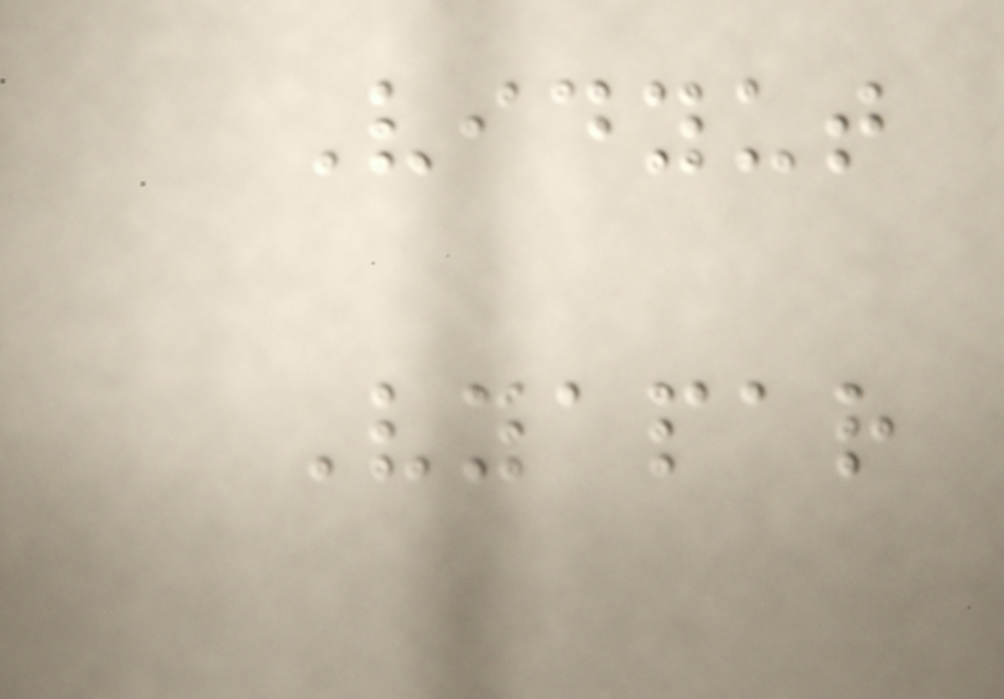Vidyut
Vyapar
